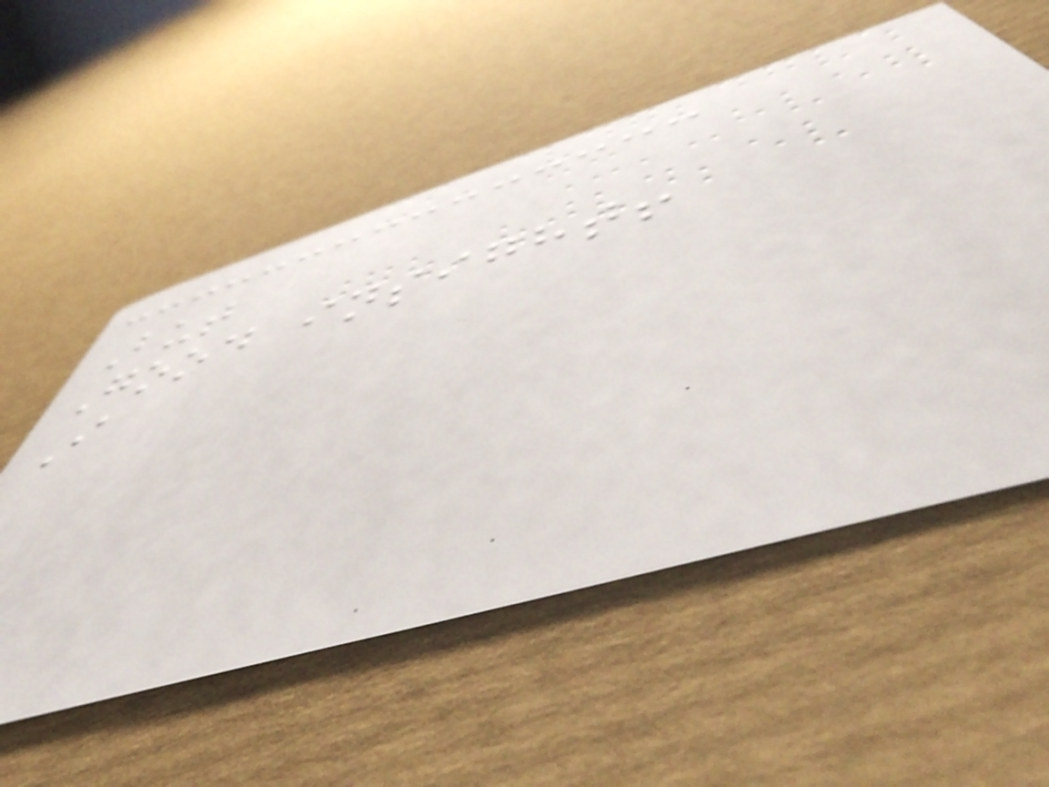But
Good insight!
I
